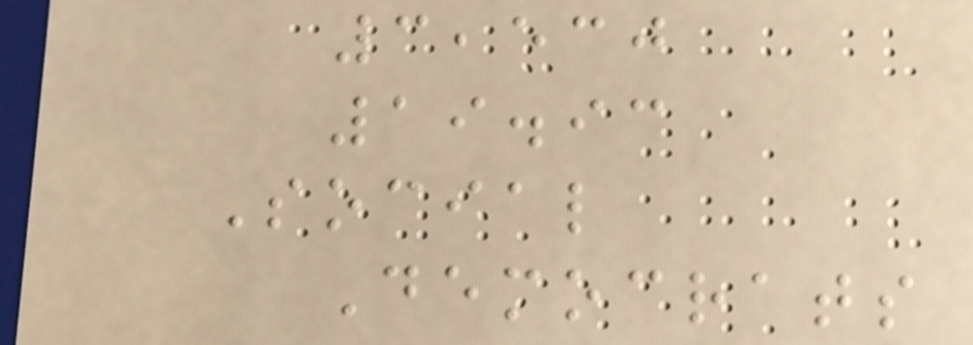3,530
19.93
Social
Democrats
